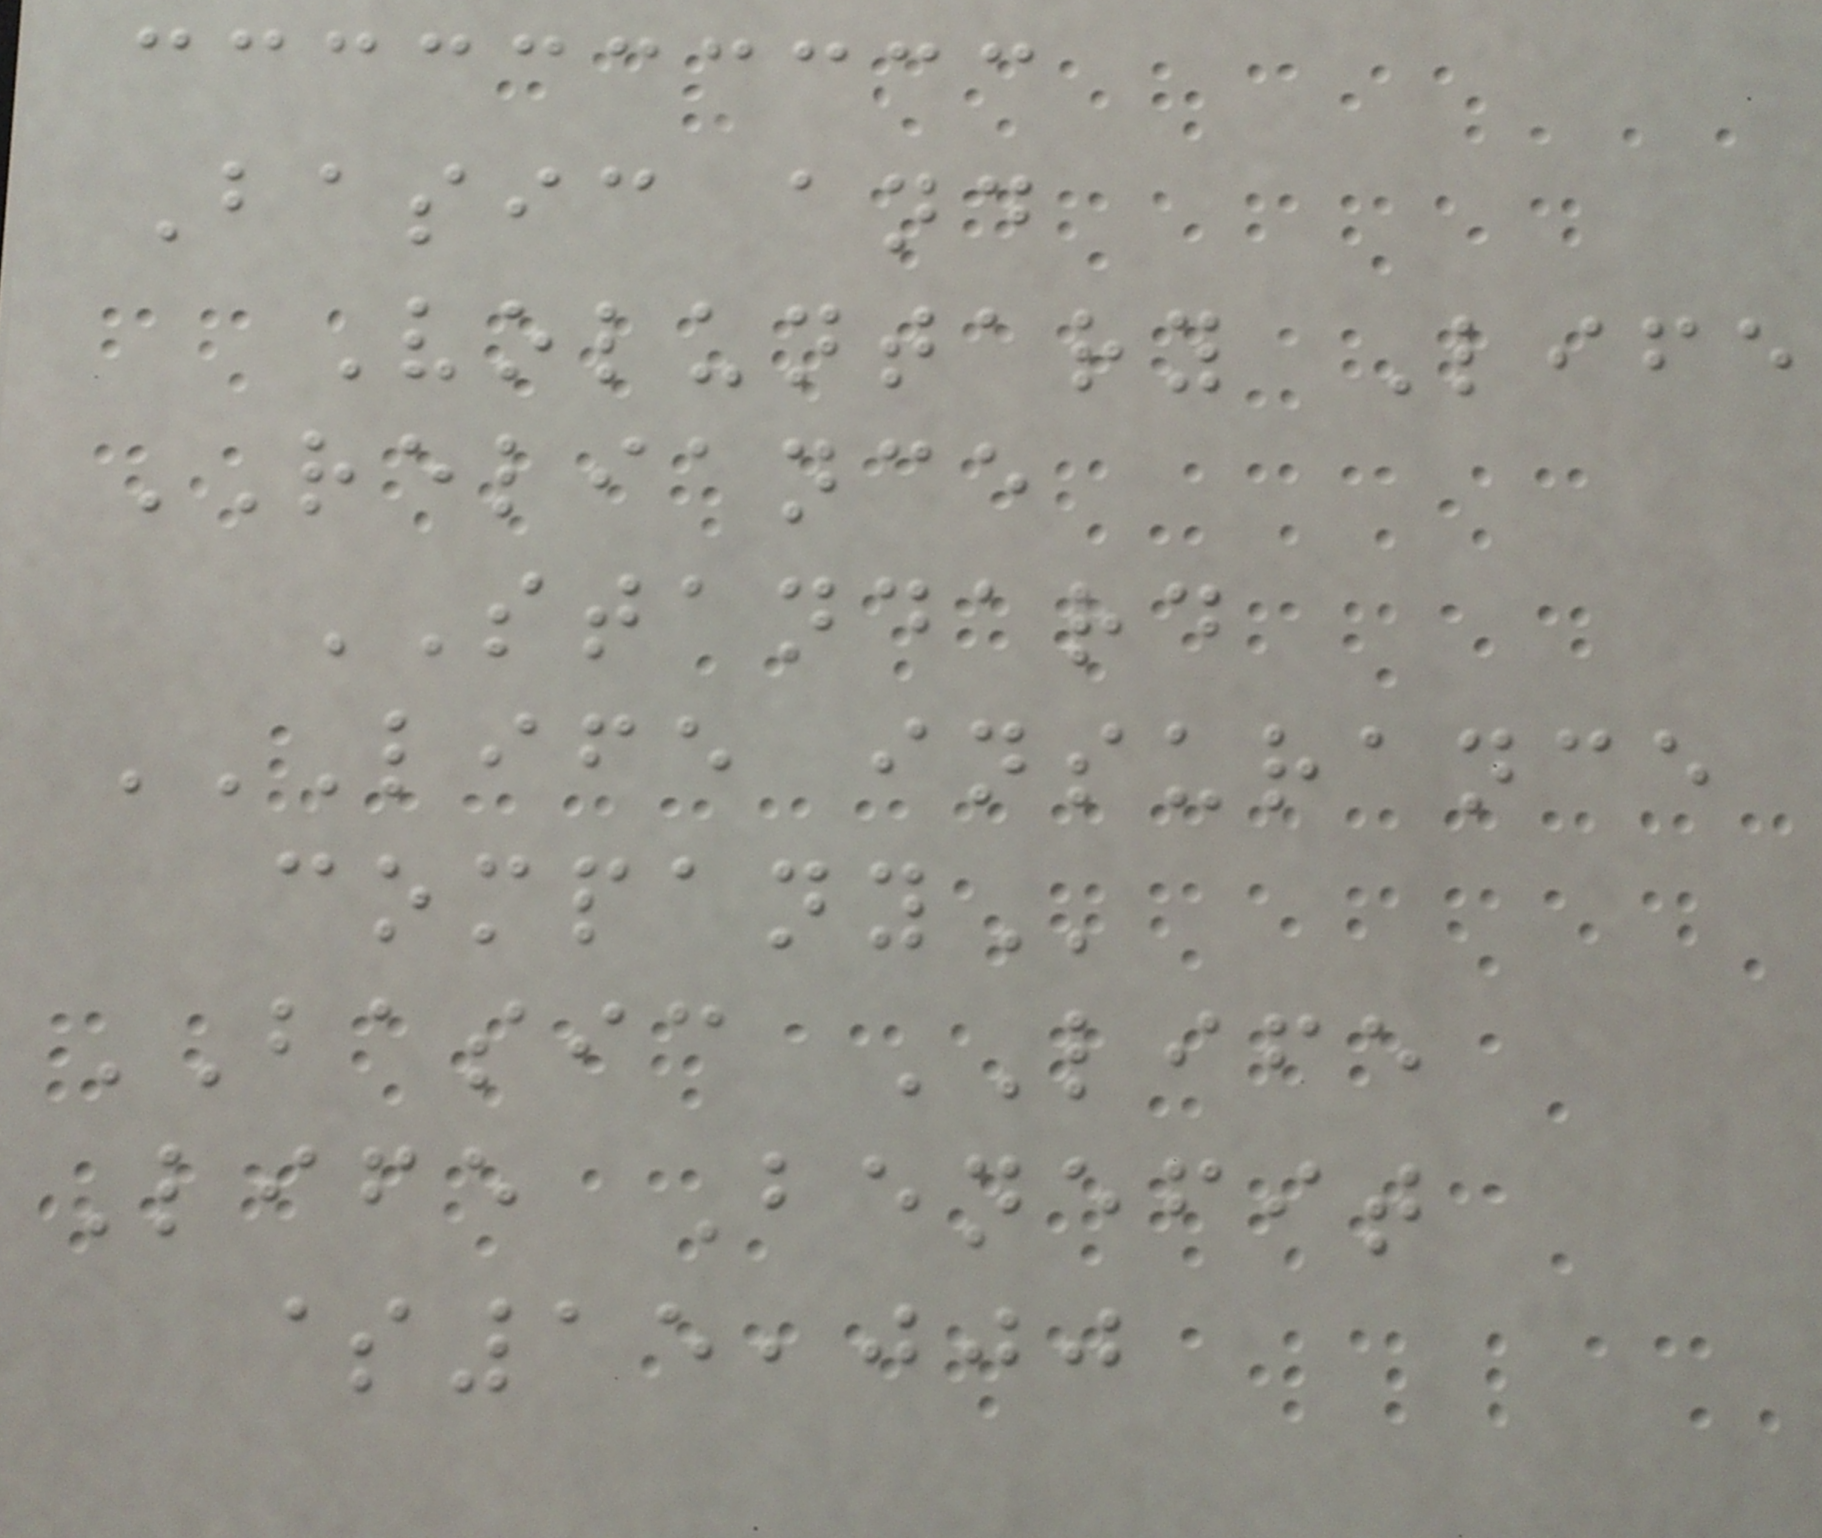Basic and
Voluntary Life
RELIANCE
STANDARD
LIFE INSURANCE
COMPANY
BASIC LIFE
Life Benefit
$15,000
